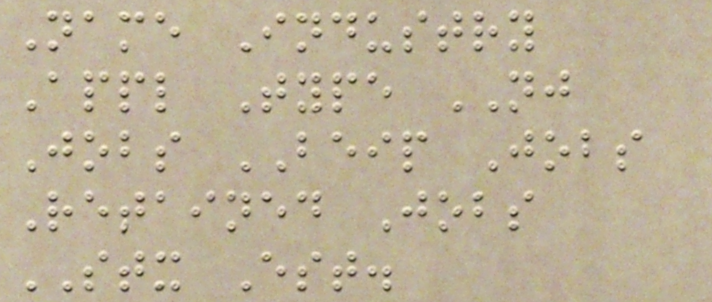Name Industry
Appl Type NJ
Jobs BEIP Jobs
Retained Jobs
STX Est.
